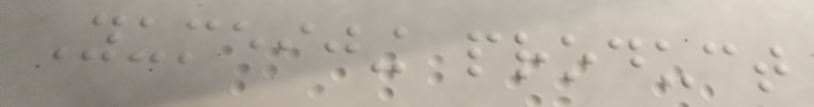Yumeijing product
